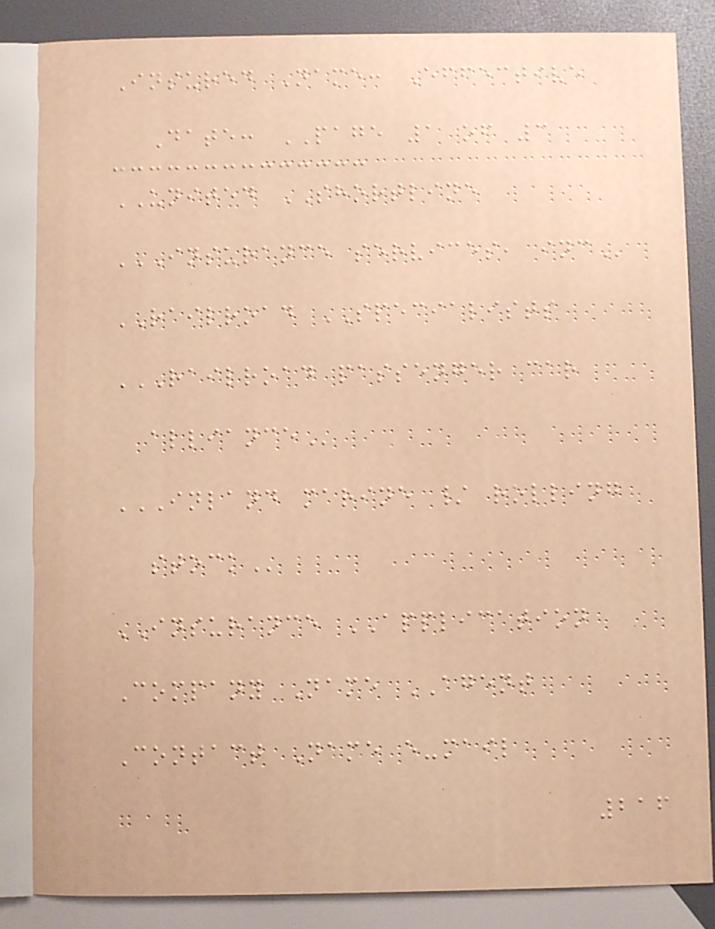Insured Name: Effective
Date: PAGE 1 of 3
UNITED SHORTLINE
INSURANCE SERVICES, INC
RAILROAD SPECIALISTS
RAILROAD PASSENGER CAR
ALLIANCE
INLAND MARINE / ROLLING
STOCK
INSURANCE APPLICATION
Company Name AGENT
Contact Name e-mail
216
